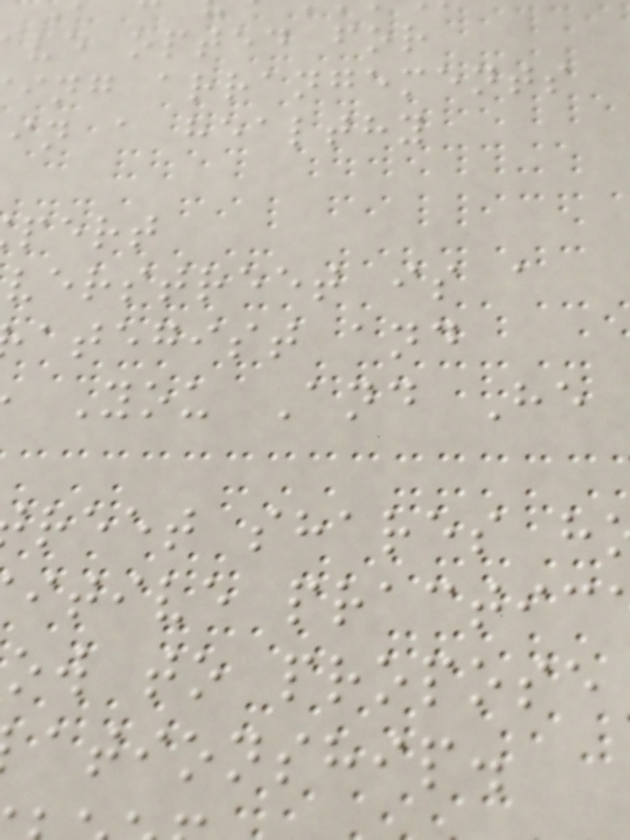ve opted for
ing arrangements
in a healthy
verstreet is a
ategist and
You And He
reet shares h
itive practic
ow to propose
ationship.
